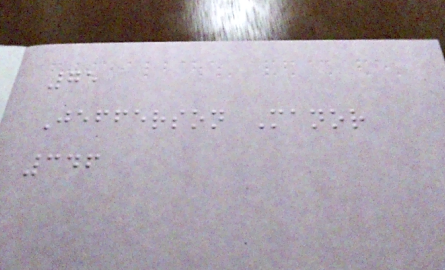75
Jefferson Manor
346
